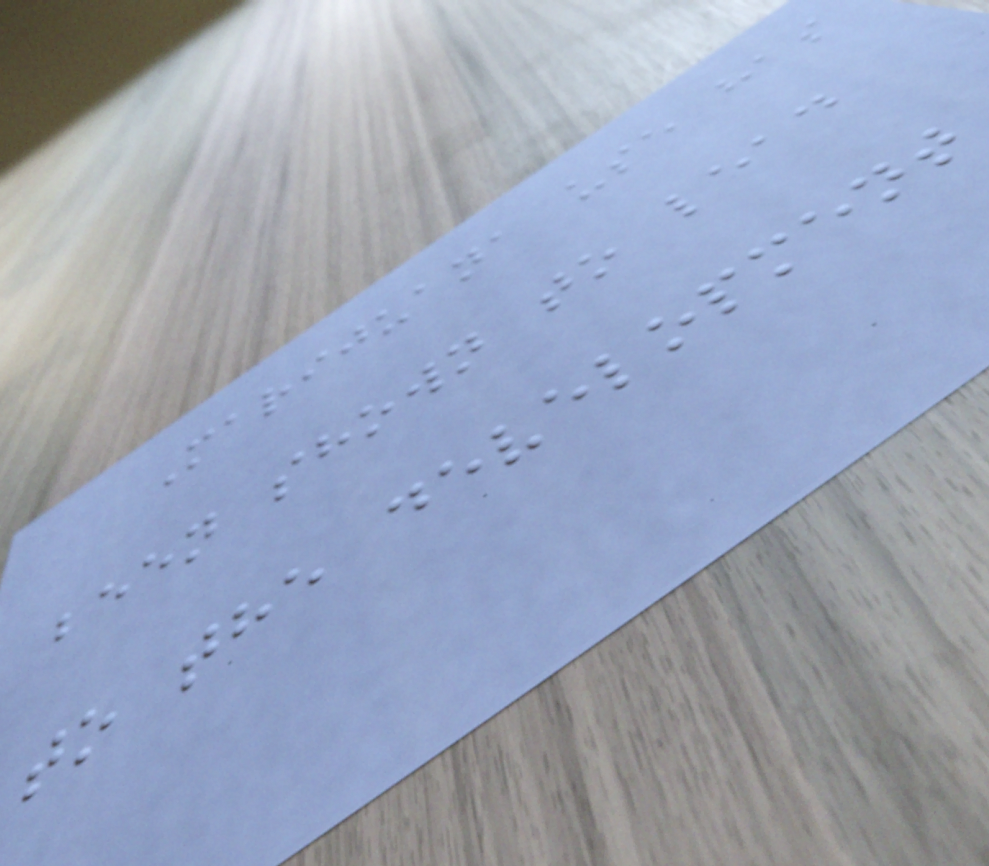Marijuana use has
been shown to lead
to the development
